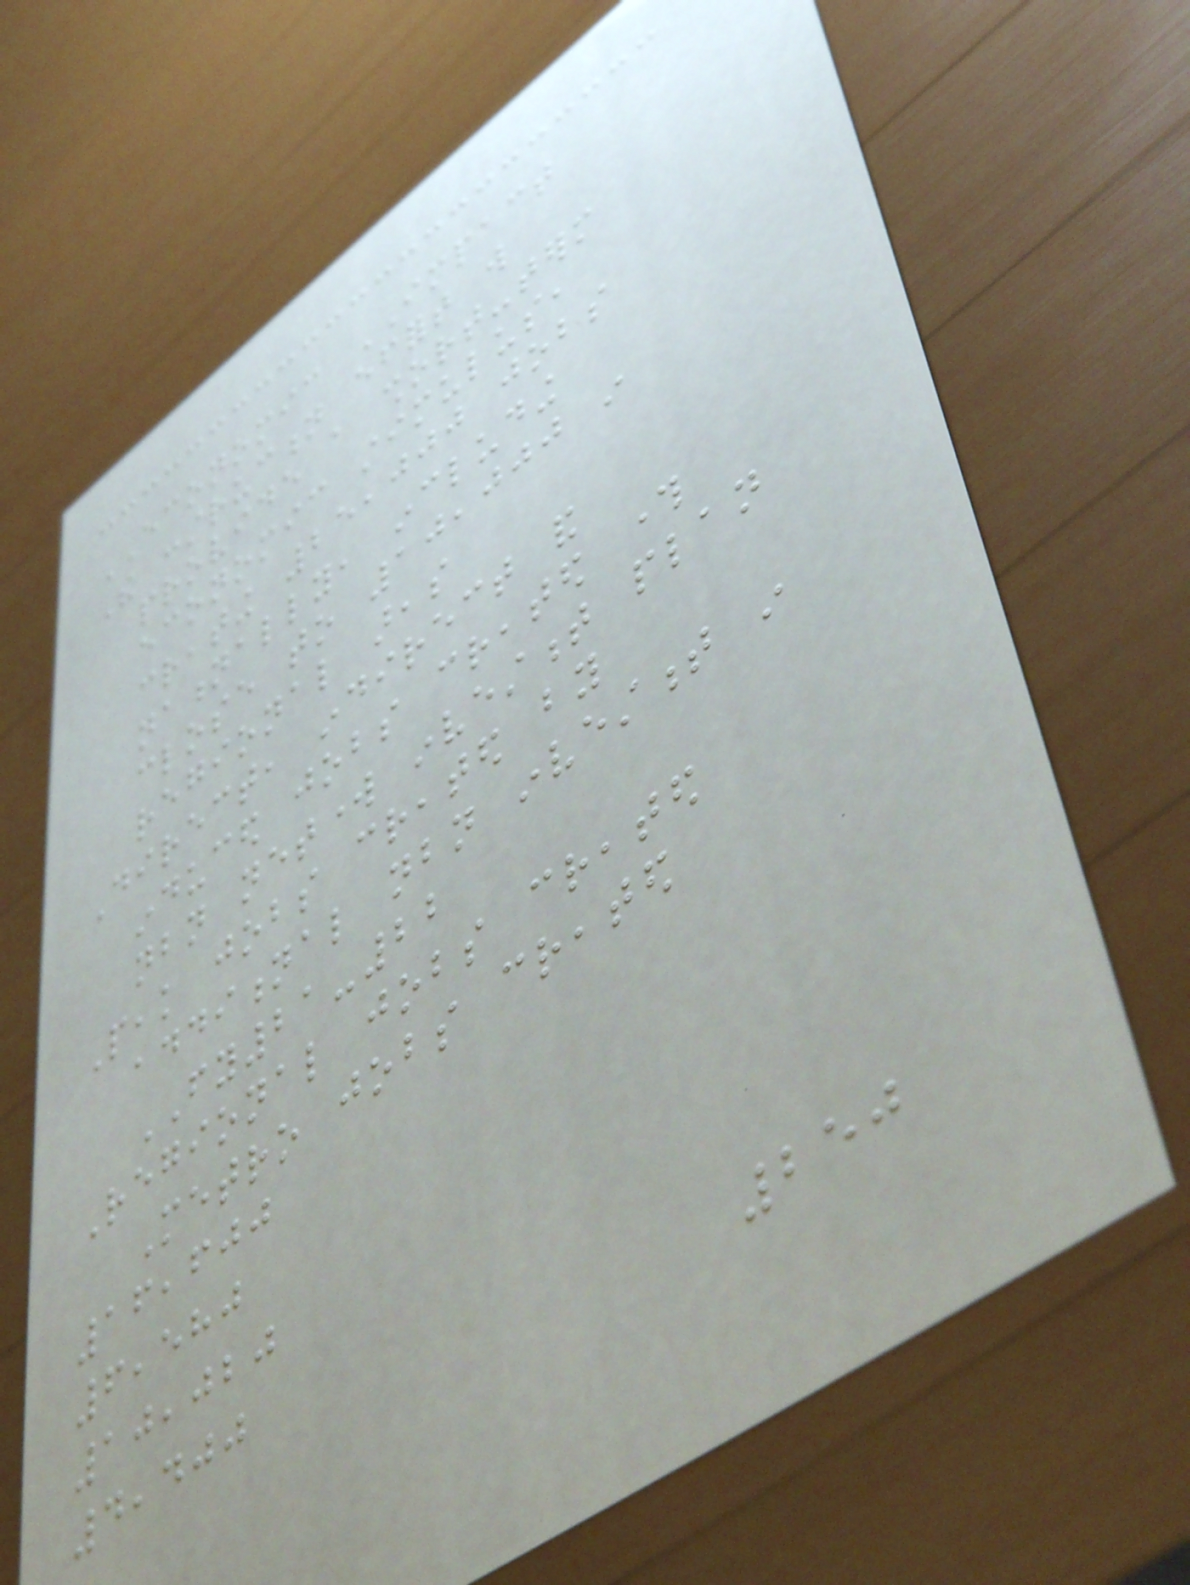ECONOMIC IMPACT
The construction effort will
provide a short-term
economic stimulus,
creating 25,000 jobs
nationally, including
close to 10,000 in
regional areas
Direct, indirect and
induced jobs created through
nbn network investment plan
Peak jobs created by
additional nbn investment in
FY21-22
Regional jobs created
Metro jobs created
16,600
6,580
10,020
4,400
250
